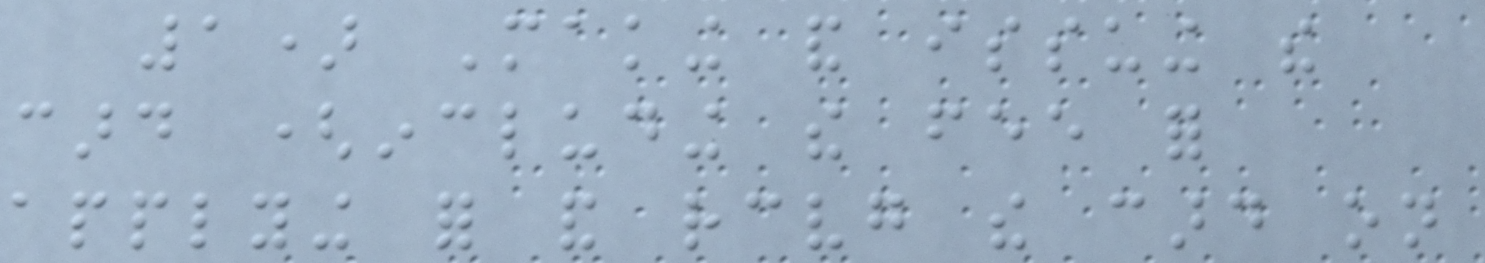1) Making and issuing the
card (including the fee for
applying for and receiving the card on
